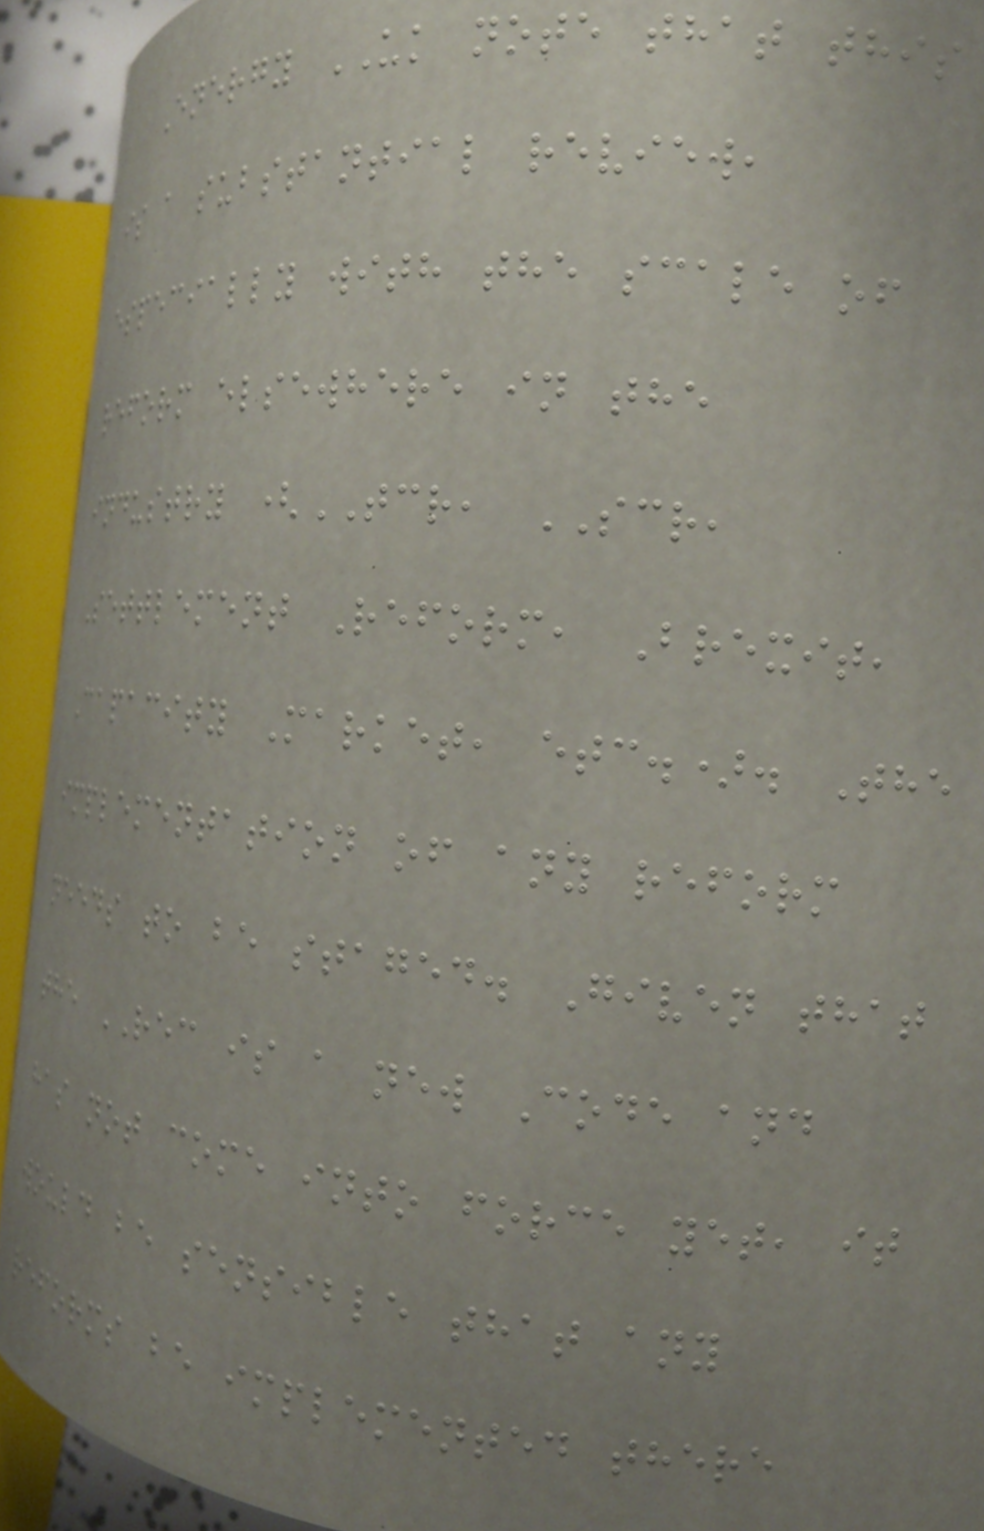Energy UK note that this
is a substantial review,
especially with the scale of
reform elsewhere in the
industry (TCR, SCR,
Settlement Reform, Brexit,
Capacity Market, etc.). The
implementation of any reform
needs to be staged. Given that
the REC is a new Code and
has not come into force yet, it
would be sensible that any
reforms be implemented there
